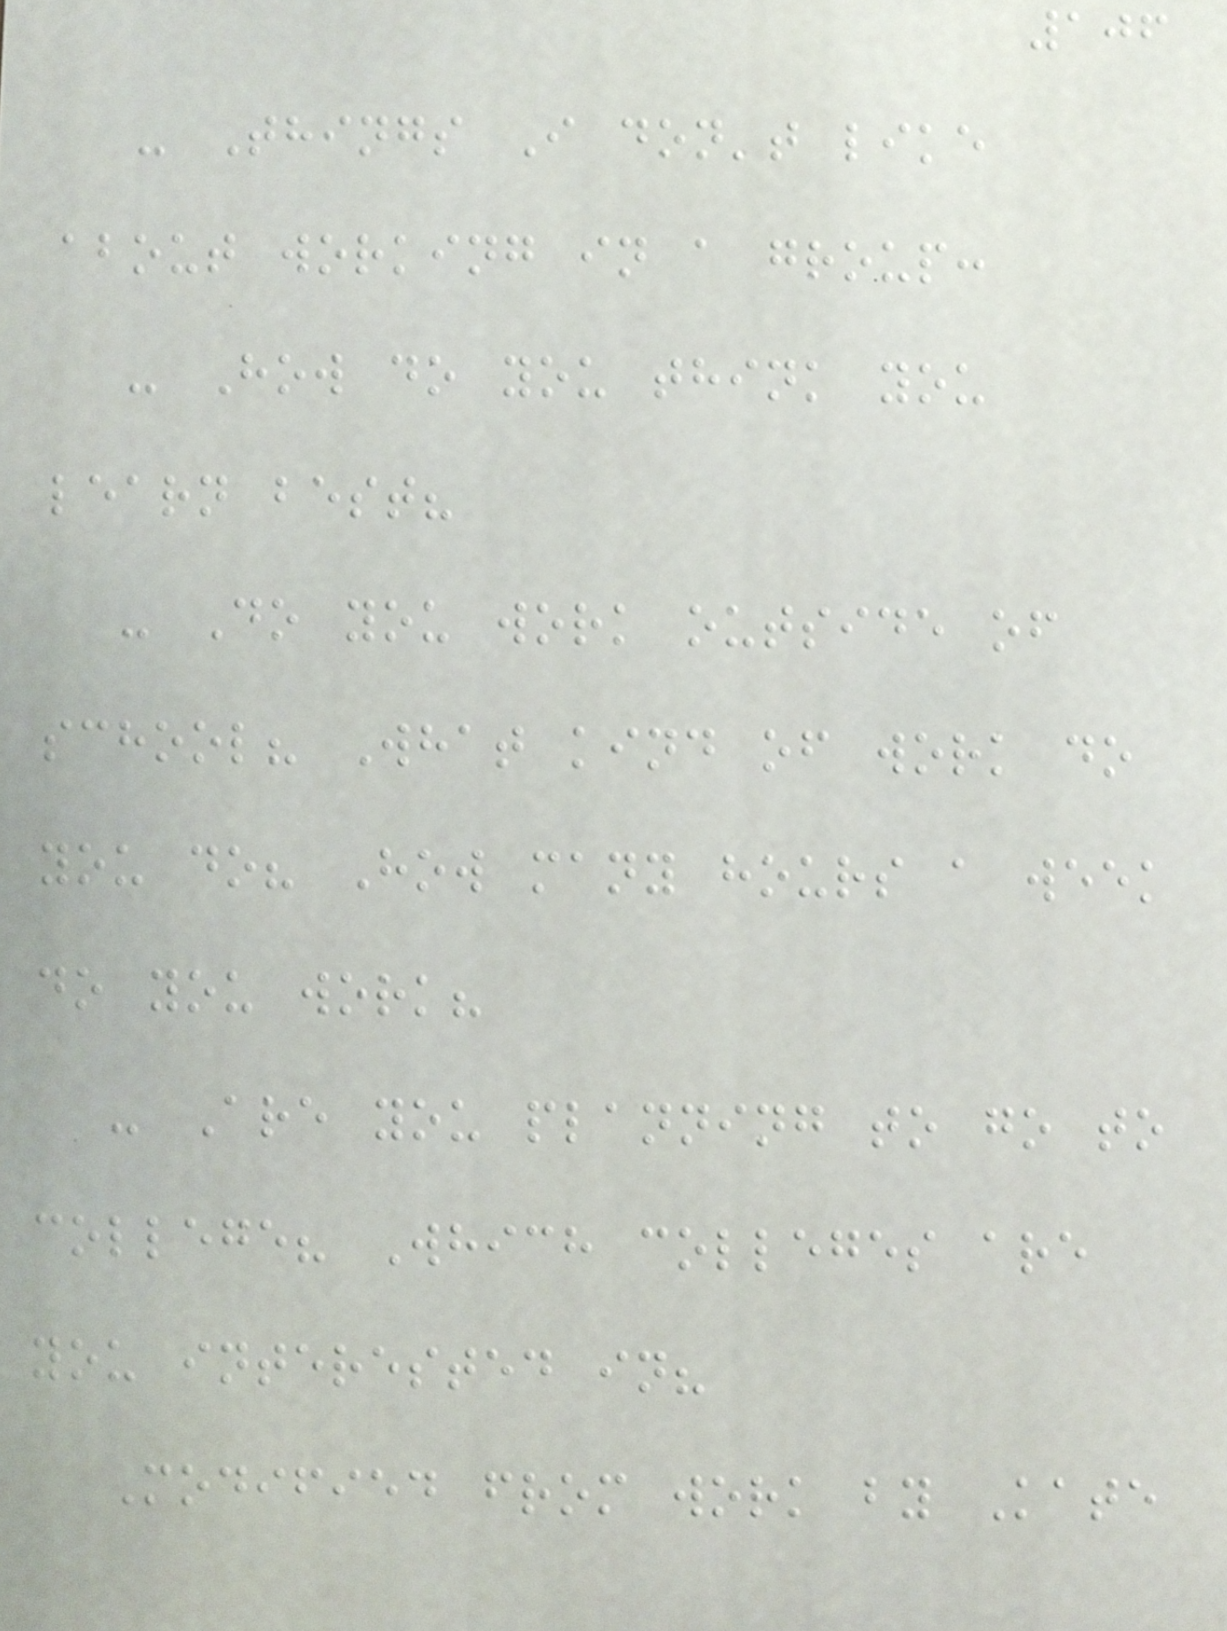106
- Things I don't like
about working in a group:
- How do you think you
learn best?
- Do you work outside of
school? What kind of work do
you do? How many hours a week
do you work?
- Are you planning to go to
college? Which colleges are
you interested in?
Modified from work by Kate
